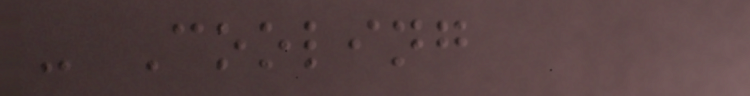- Cooling
